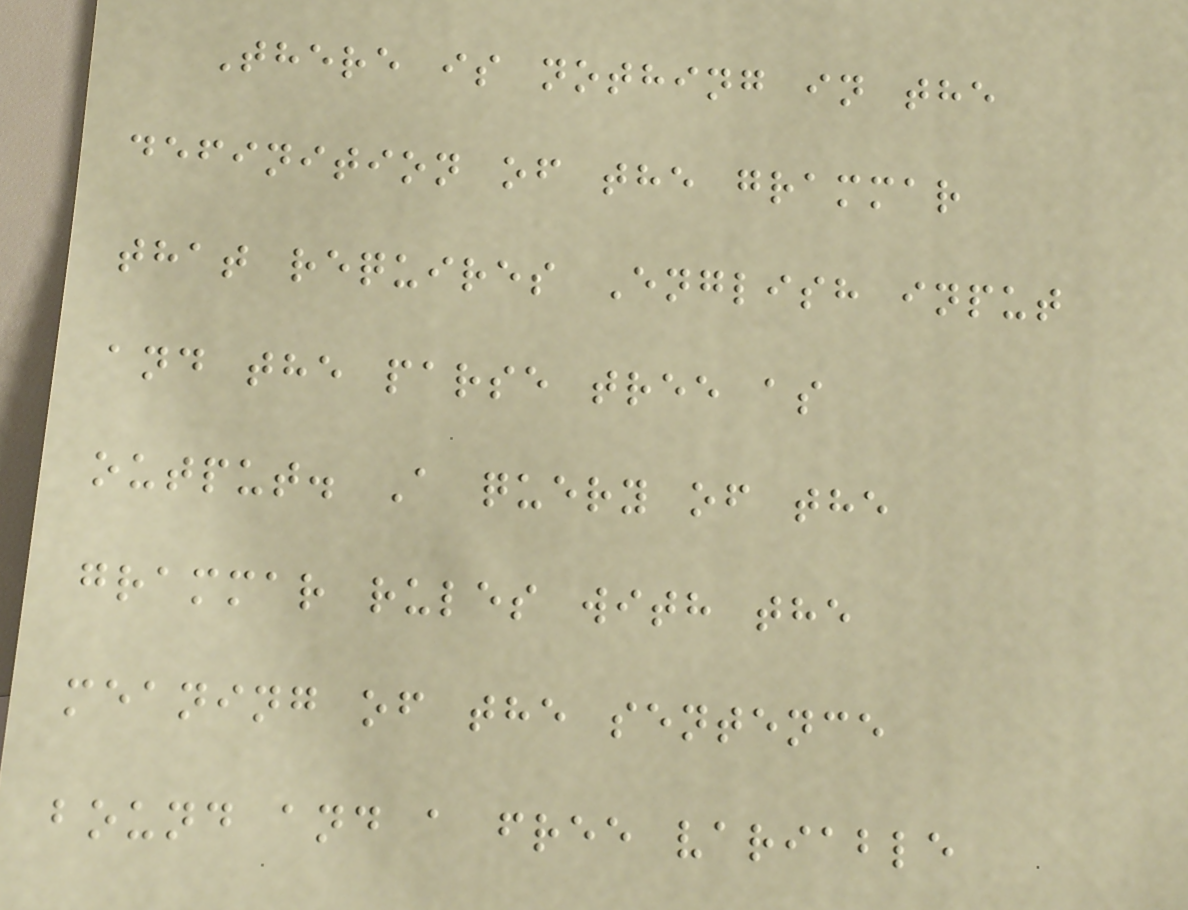There is nothing in the
definition of the grammar
that requires English input
and the parse tree as
output. A query of the
grammar rules with the
meaning of the sentence
bound and a free variable
